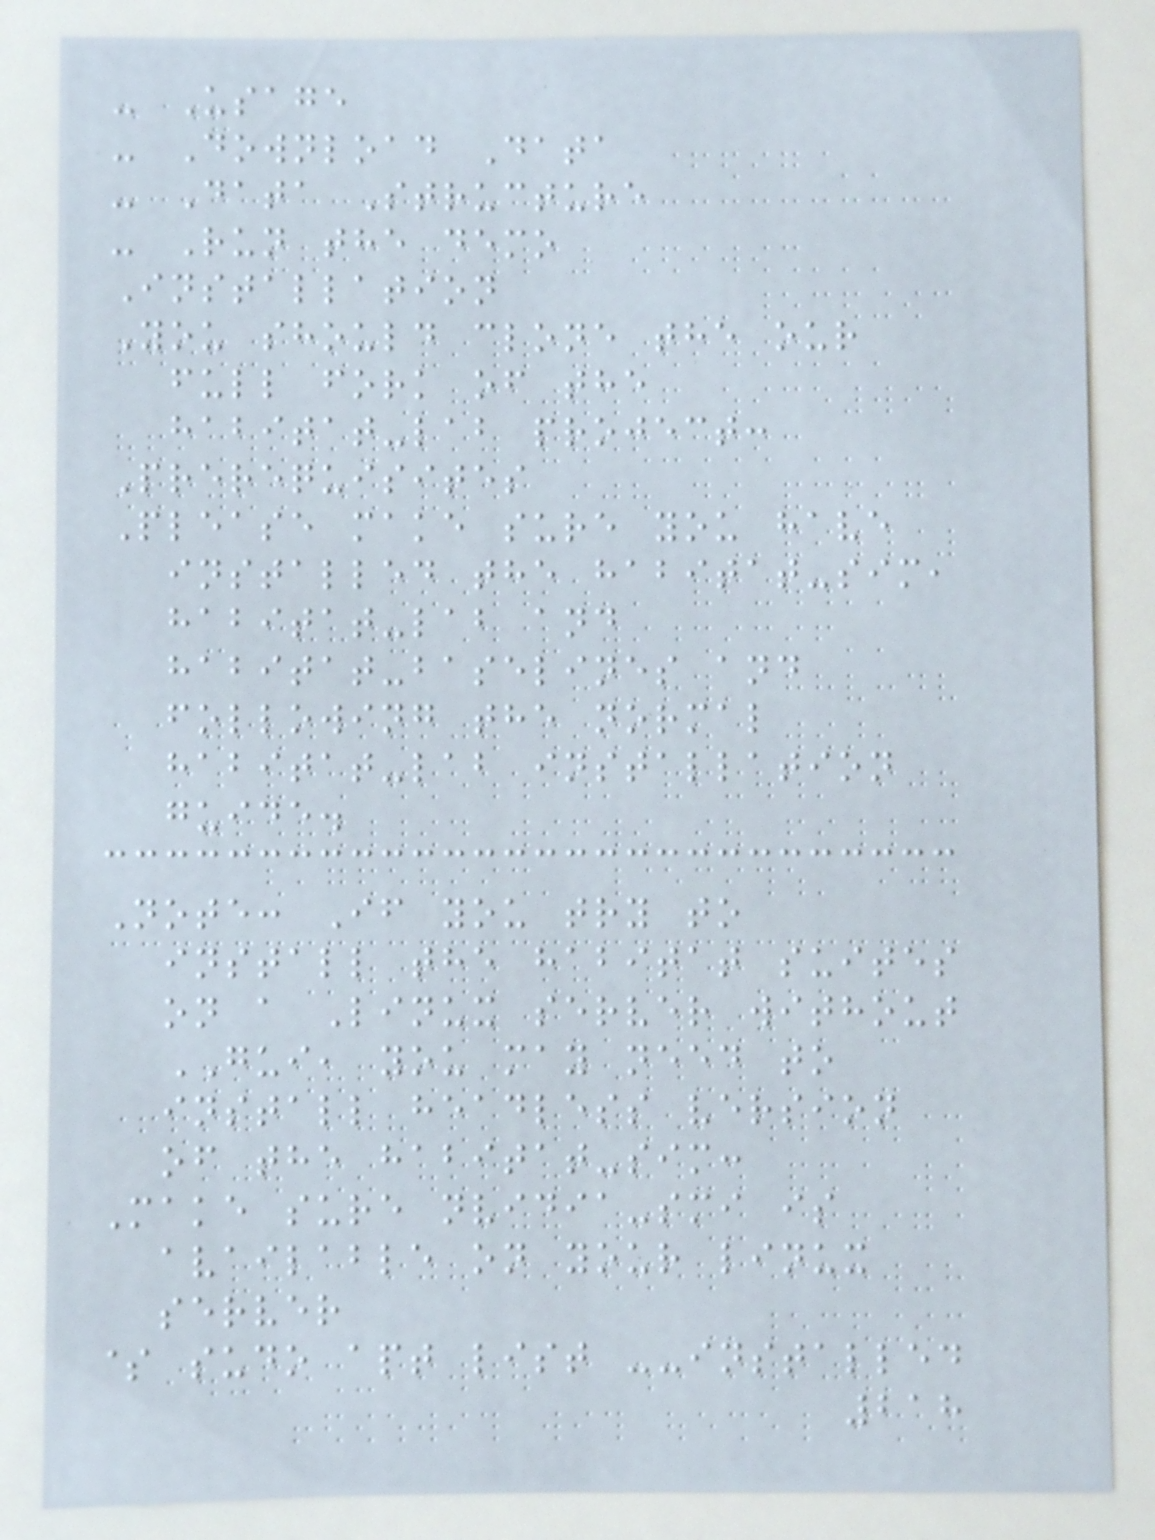- Usage
- Download Data
- Data Structure
- Run the demo
Installation
You should clone the our
full fork of the
habitat-lab project:
Prerequisites
Please make sure you have
installed the habitat-sim,
habitat-lab and
habitat-baselines and
following the normal
habitat-lab installation
guide.
Note: If you try to
install the habitat suites
on a Linux server without
GUI, you may need to
install headless version
of the habitat-sim:
Make sure nvidia-smi is
available on your linux
server
$ sudo apt list --installed
218
